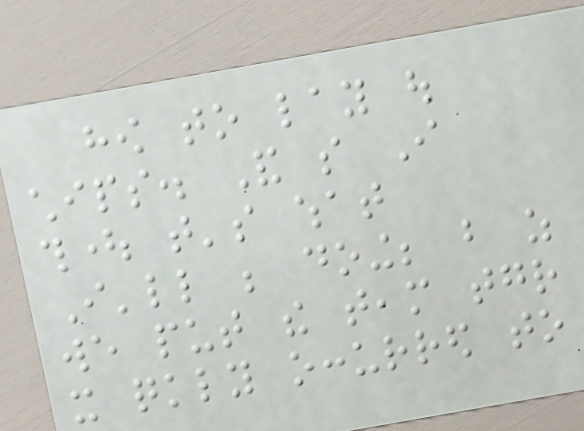how to lay out
chips. And so I
thought that's what
I'll be doing; but as
we put the team together
it quickly occurred to
